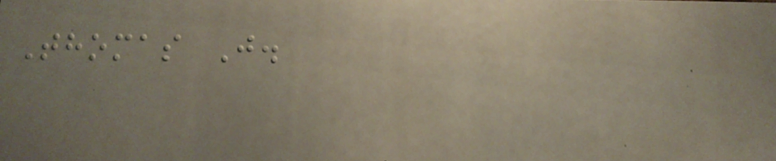Thomas J.
